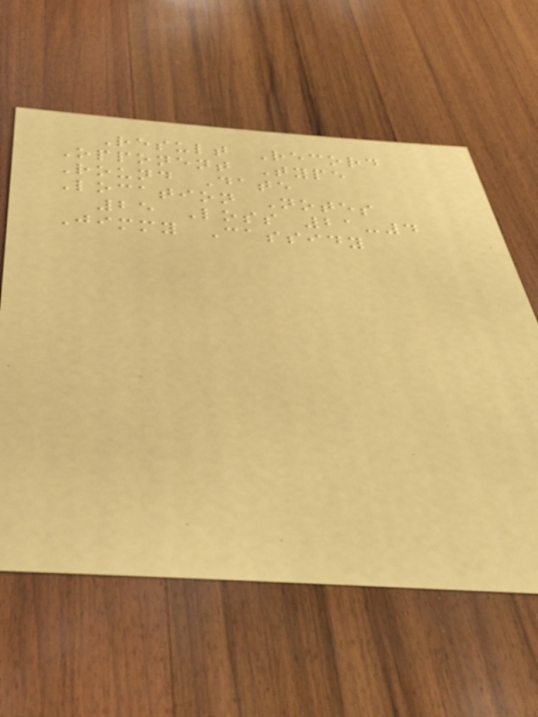Result Record
Opponent Type
Round Date
Location Notes
25 Loss 21-4
Jimmy Cassidy
